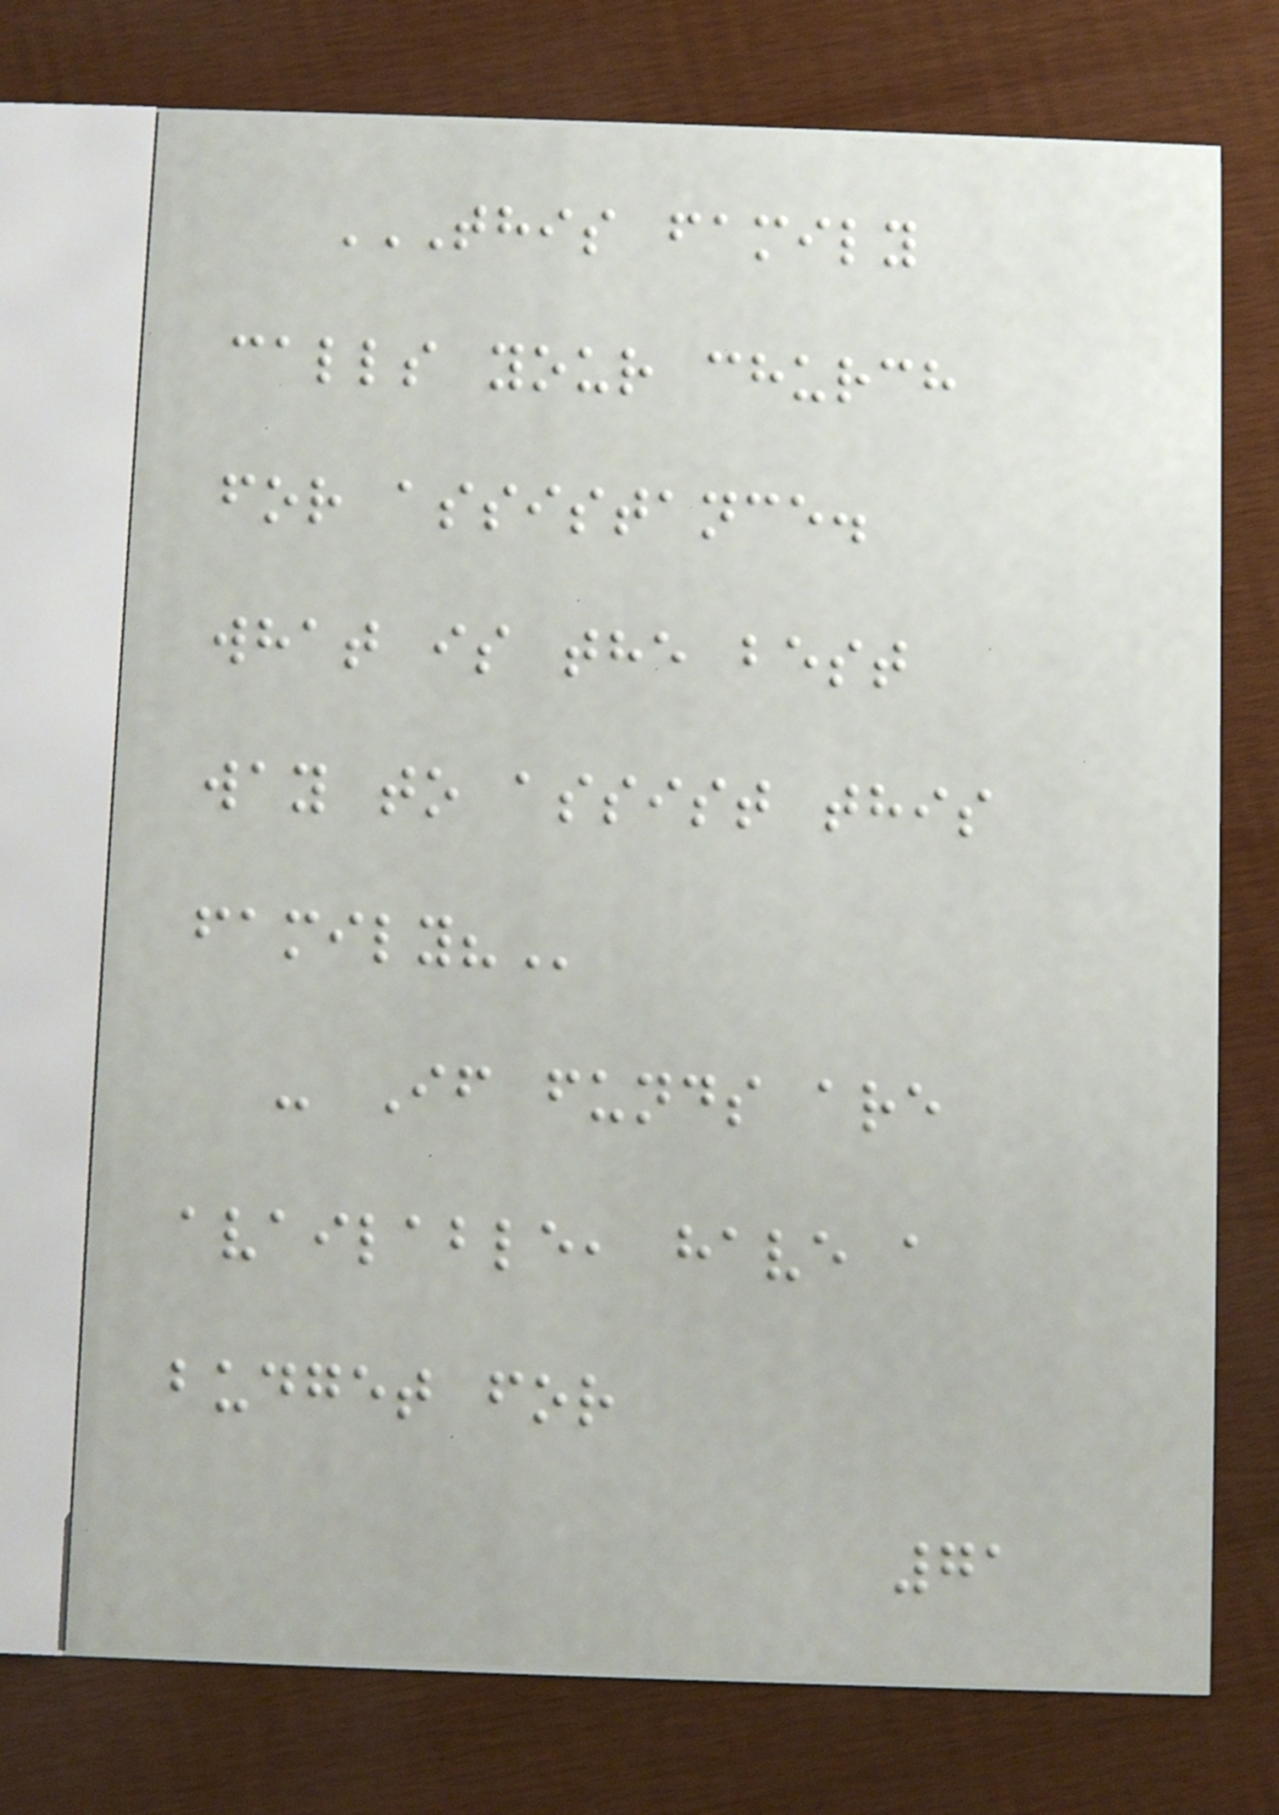THIS FAMILY
CALLS YOUR CHURCH
FOR ASSISTANCE.
WHAT IS THE BEST
WAY TO ASSIST THIS
FAMILY?
- If funds are
available, have a
budget for
71
